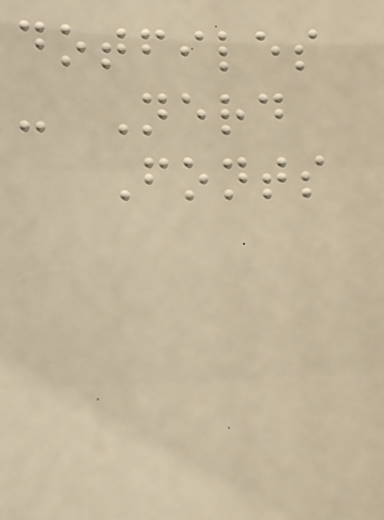dotfiles
- Nerd
Fonts
